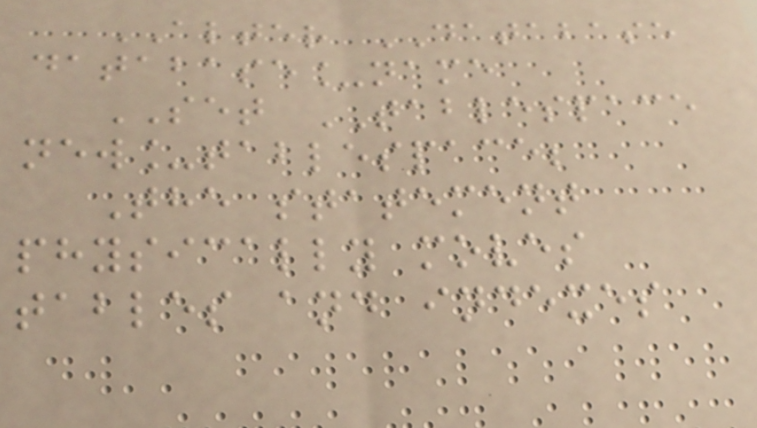ALTER DATABASE
database_name
SET TABLESPACE
new_tablespace;
The statement
physically moves
tables and indexes
